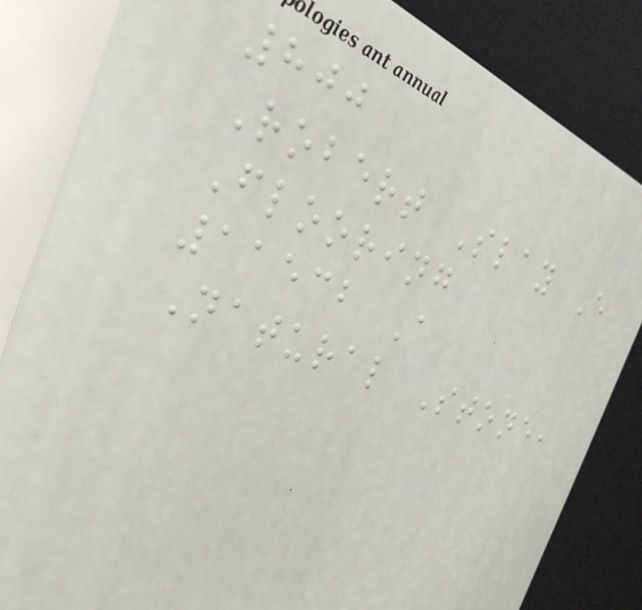800
Robert Slay E
Flooring
11532 A
Natural Stone,
